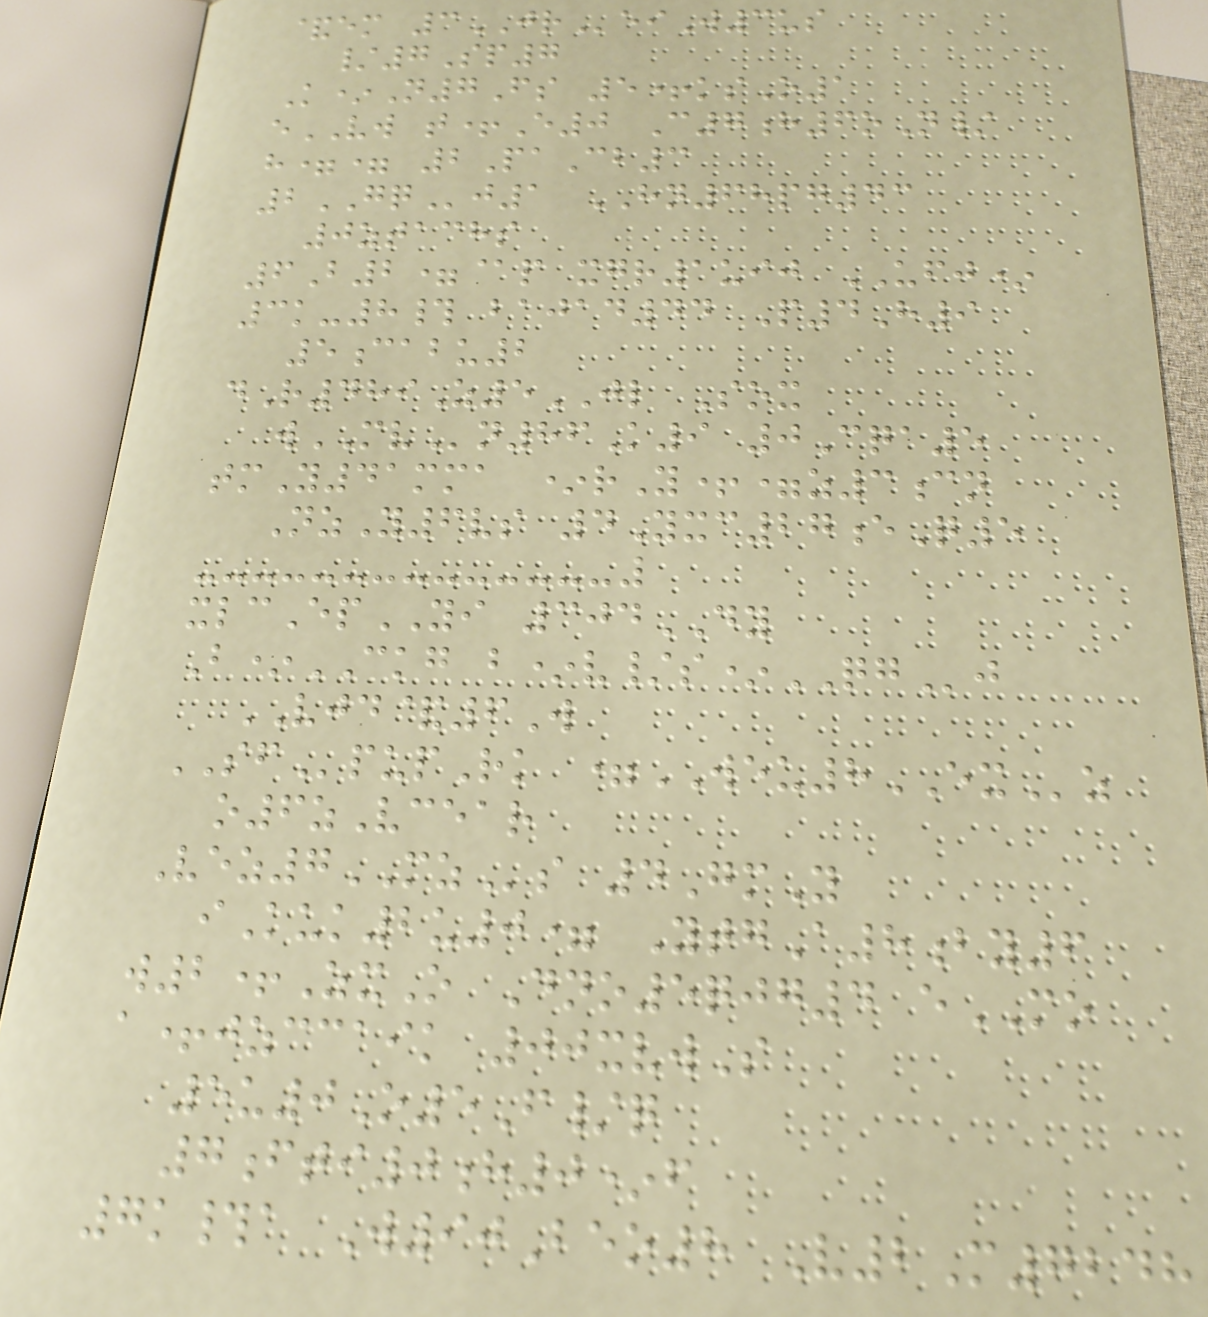&em 3JReiW3us
/7Sp7
K*N7Fs 5+ksO1
eVW t+E0 C7h6oN/
h== 2PaCb3
2GQj1 HN68pg43
0ztachs
6B2=@p xgr1uij UFJ*
3k-8# bajad44 P4H9
5cabu2
dR489Z5JL Sox
wMVn86K9 0Cqa5
tmY41mma *rY+=z3cn
NzY6vs 4Yxc27eQ5
xlcEpYI 304DY
B*CKG b*v/s*QGj
VJD&6W
SFpupRk =WEU8EXz
o6zVcear
Vez7MZs 4GmY
iKuk2u0= YtgA8by6
w2+ZxO Dno5qjg4 eMO
a+jzccaik 00xvwS
5u0O5F/q
7fti0h0*f
7k#a W90Beo8 V2M7248
